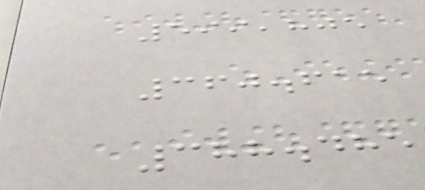599,805
360.615
388.485
